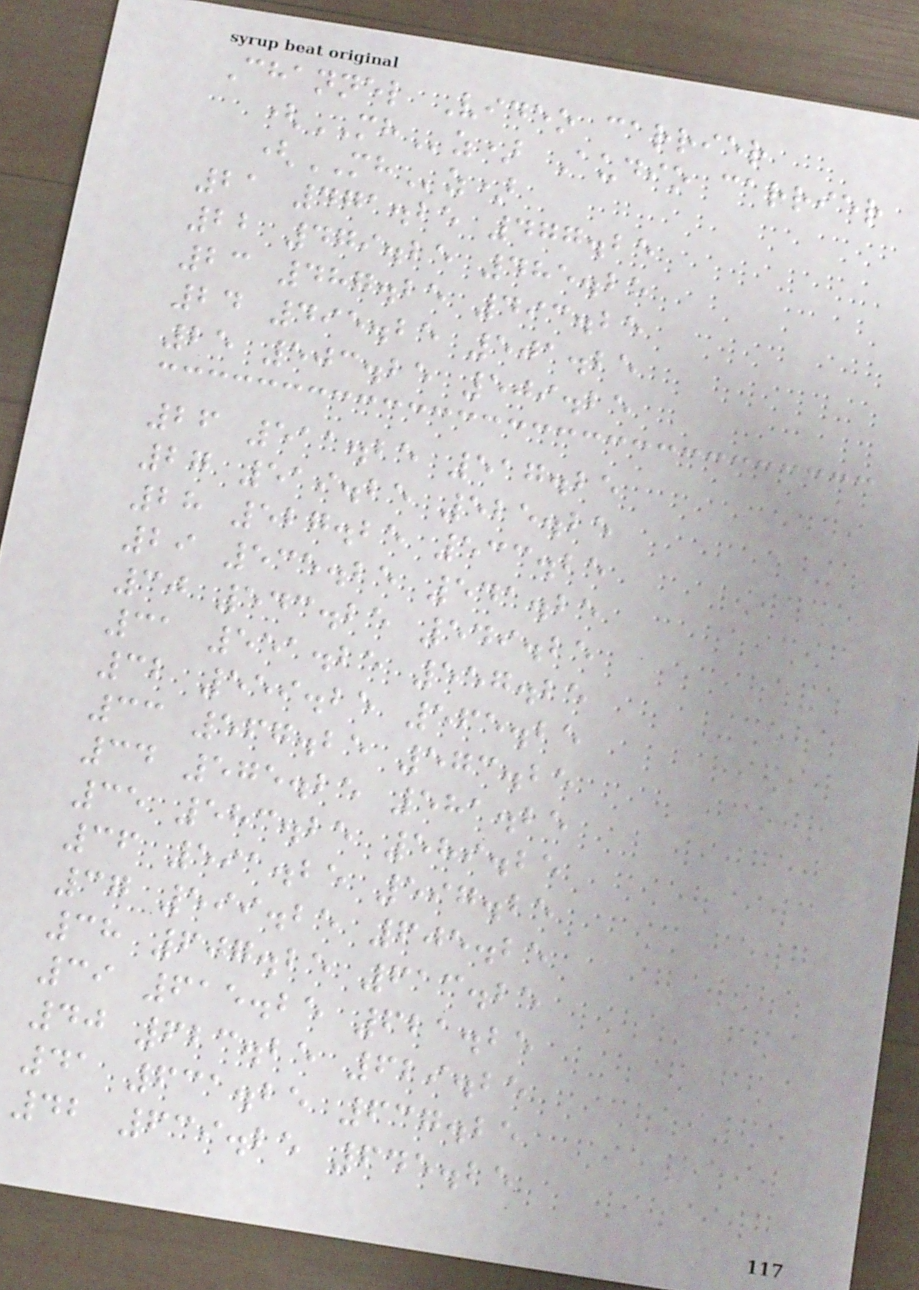Channel Video carrier
(MHz) Audio carrier
(MHz)
21 471.25 477.25
22 479.25 485.25
23 487.25 493.25
24 495.25 501.25
25 503.25 509.25
26 511.25 517.25
27 519.25 525.25
28 527.25 533.25
29 535.25 541.25
30 543.25 549.25
31 551.25 557.25
32 559.25 565.25
33 567.25 573.25
34 575.25 581.25
35 583.25 589.25
36 591.25 597.25
37 599.25 605.25
38 607.25 613.25
39 615.25 621.25
40 623.25 629.25
41 631.25 637.25
42 639.25 645.25
